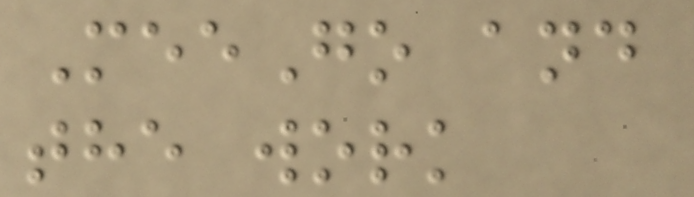MeeGo and
the work
